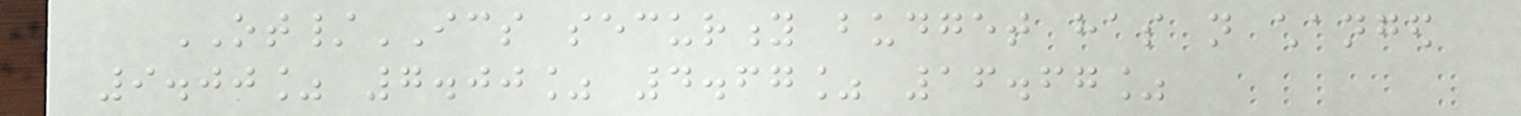OT/ICS security budget has not changed
9.00% 7.00% 4.67% 16.67%
